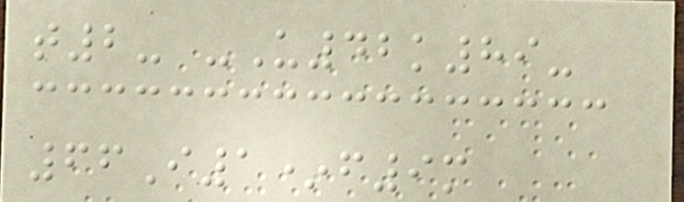t2- -U42k89-
66I1*f9m
